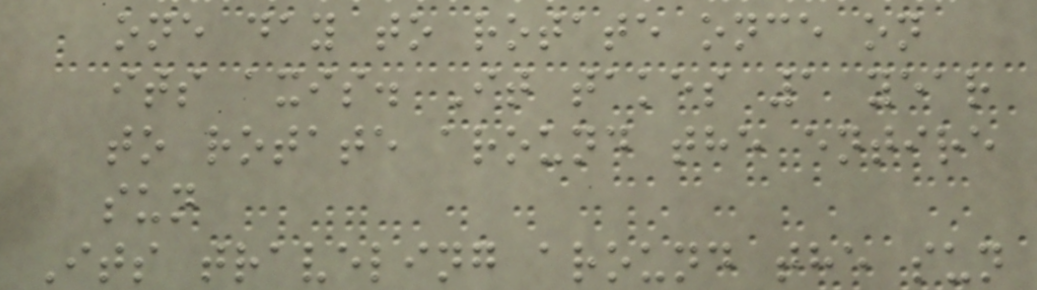one day to rotate once on
its axis. It takes 1 year
to rotate around the entire
sun
Its traveling around the sun
